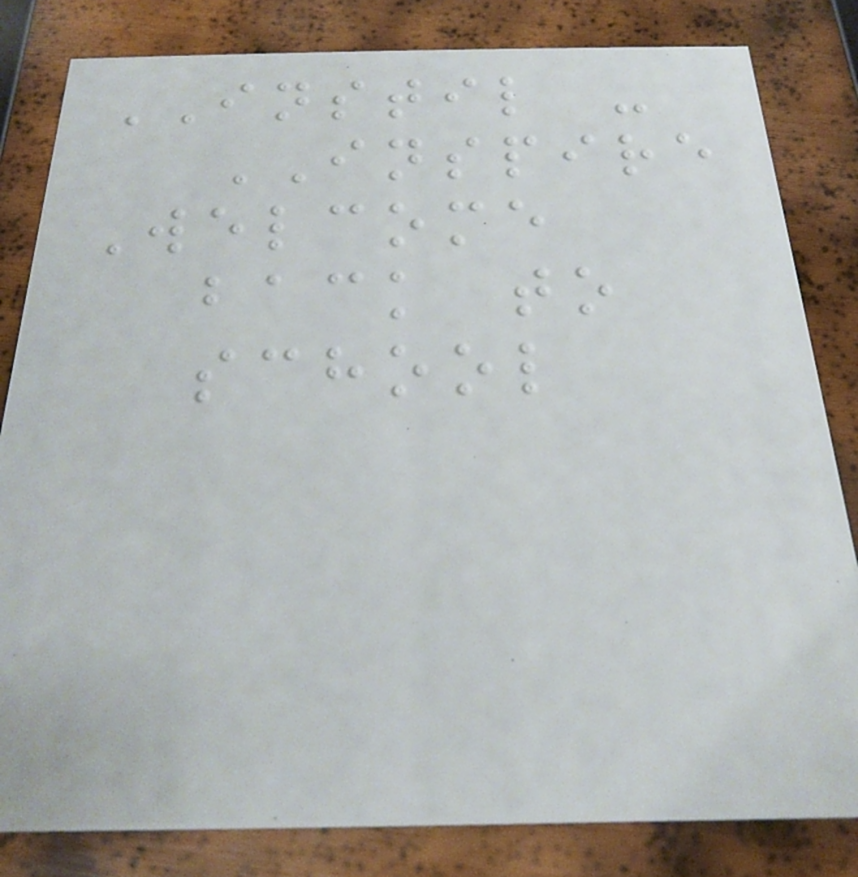INSTIL -
INSPIRE
Welcome
back to
school
